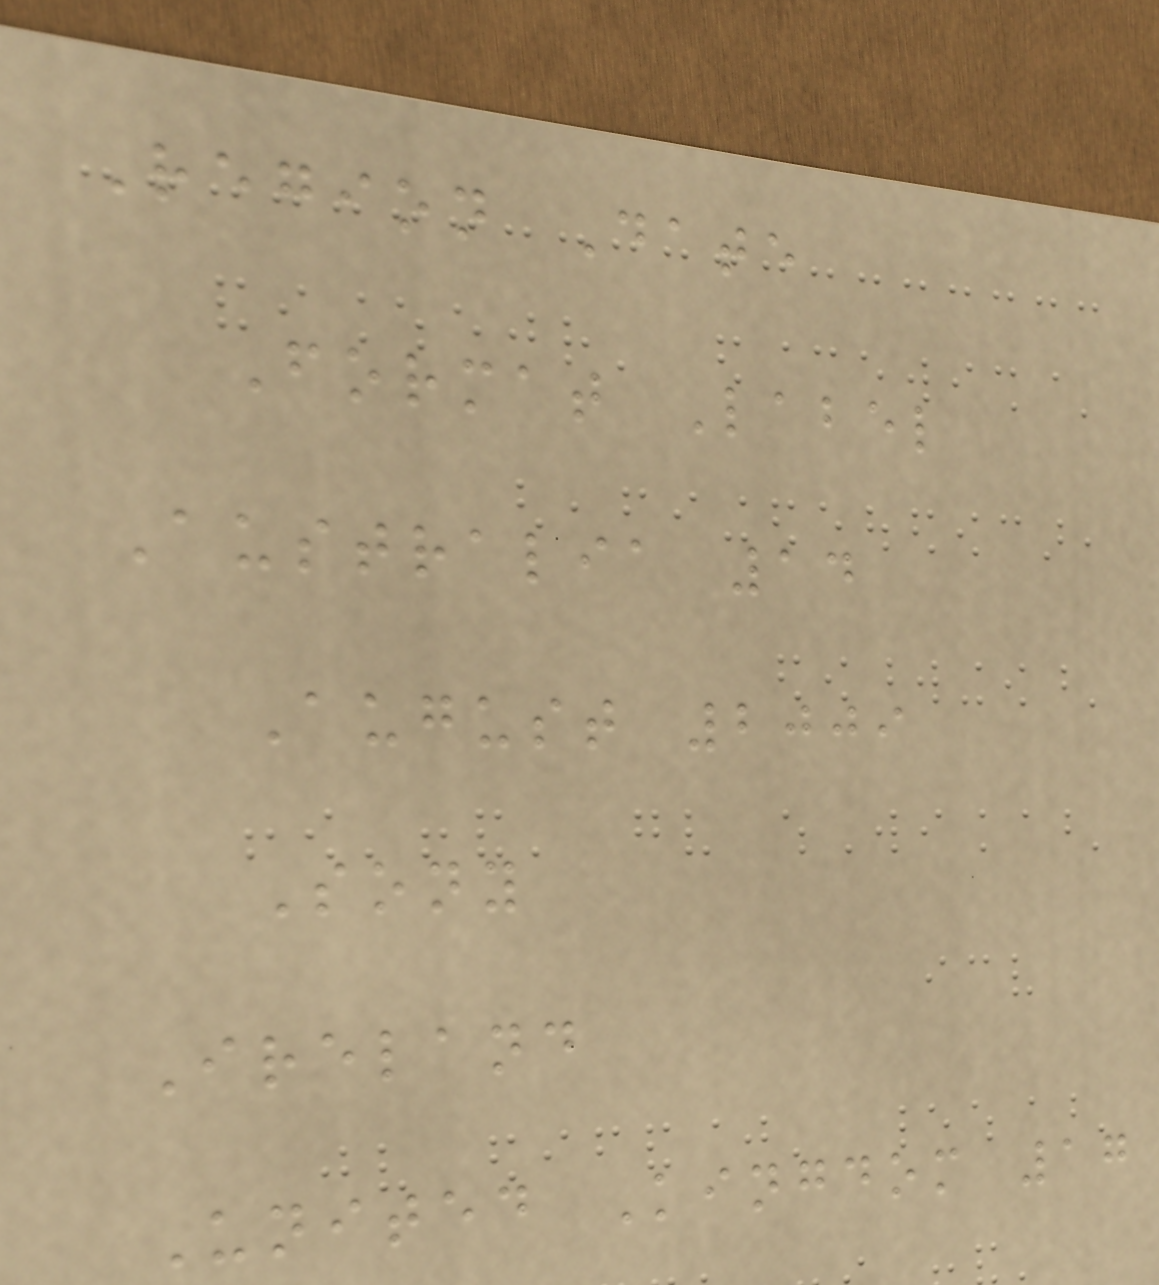Region Date
Format Label
Australia 14
August 2009
Sony
Ireland
United Kingdom 17
